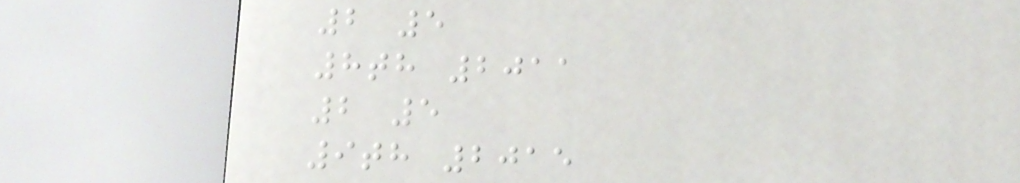2 5
8th 2011
2 5
9th 2015
